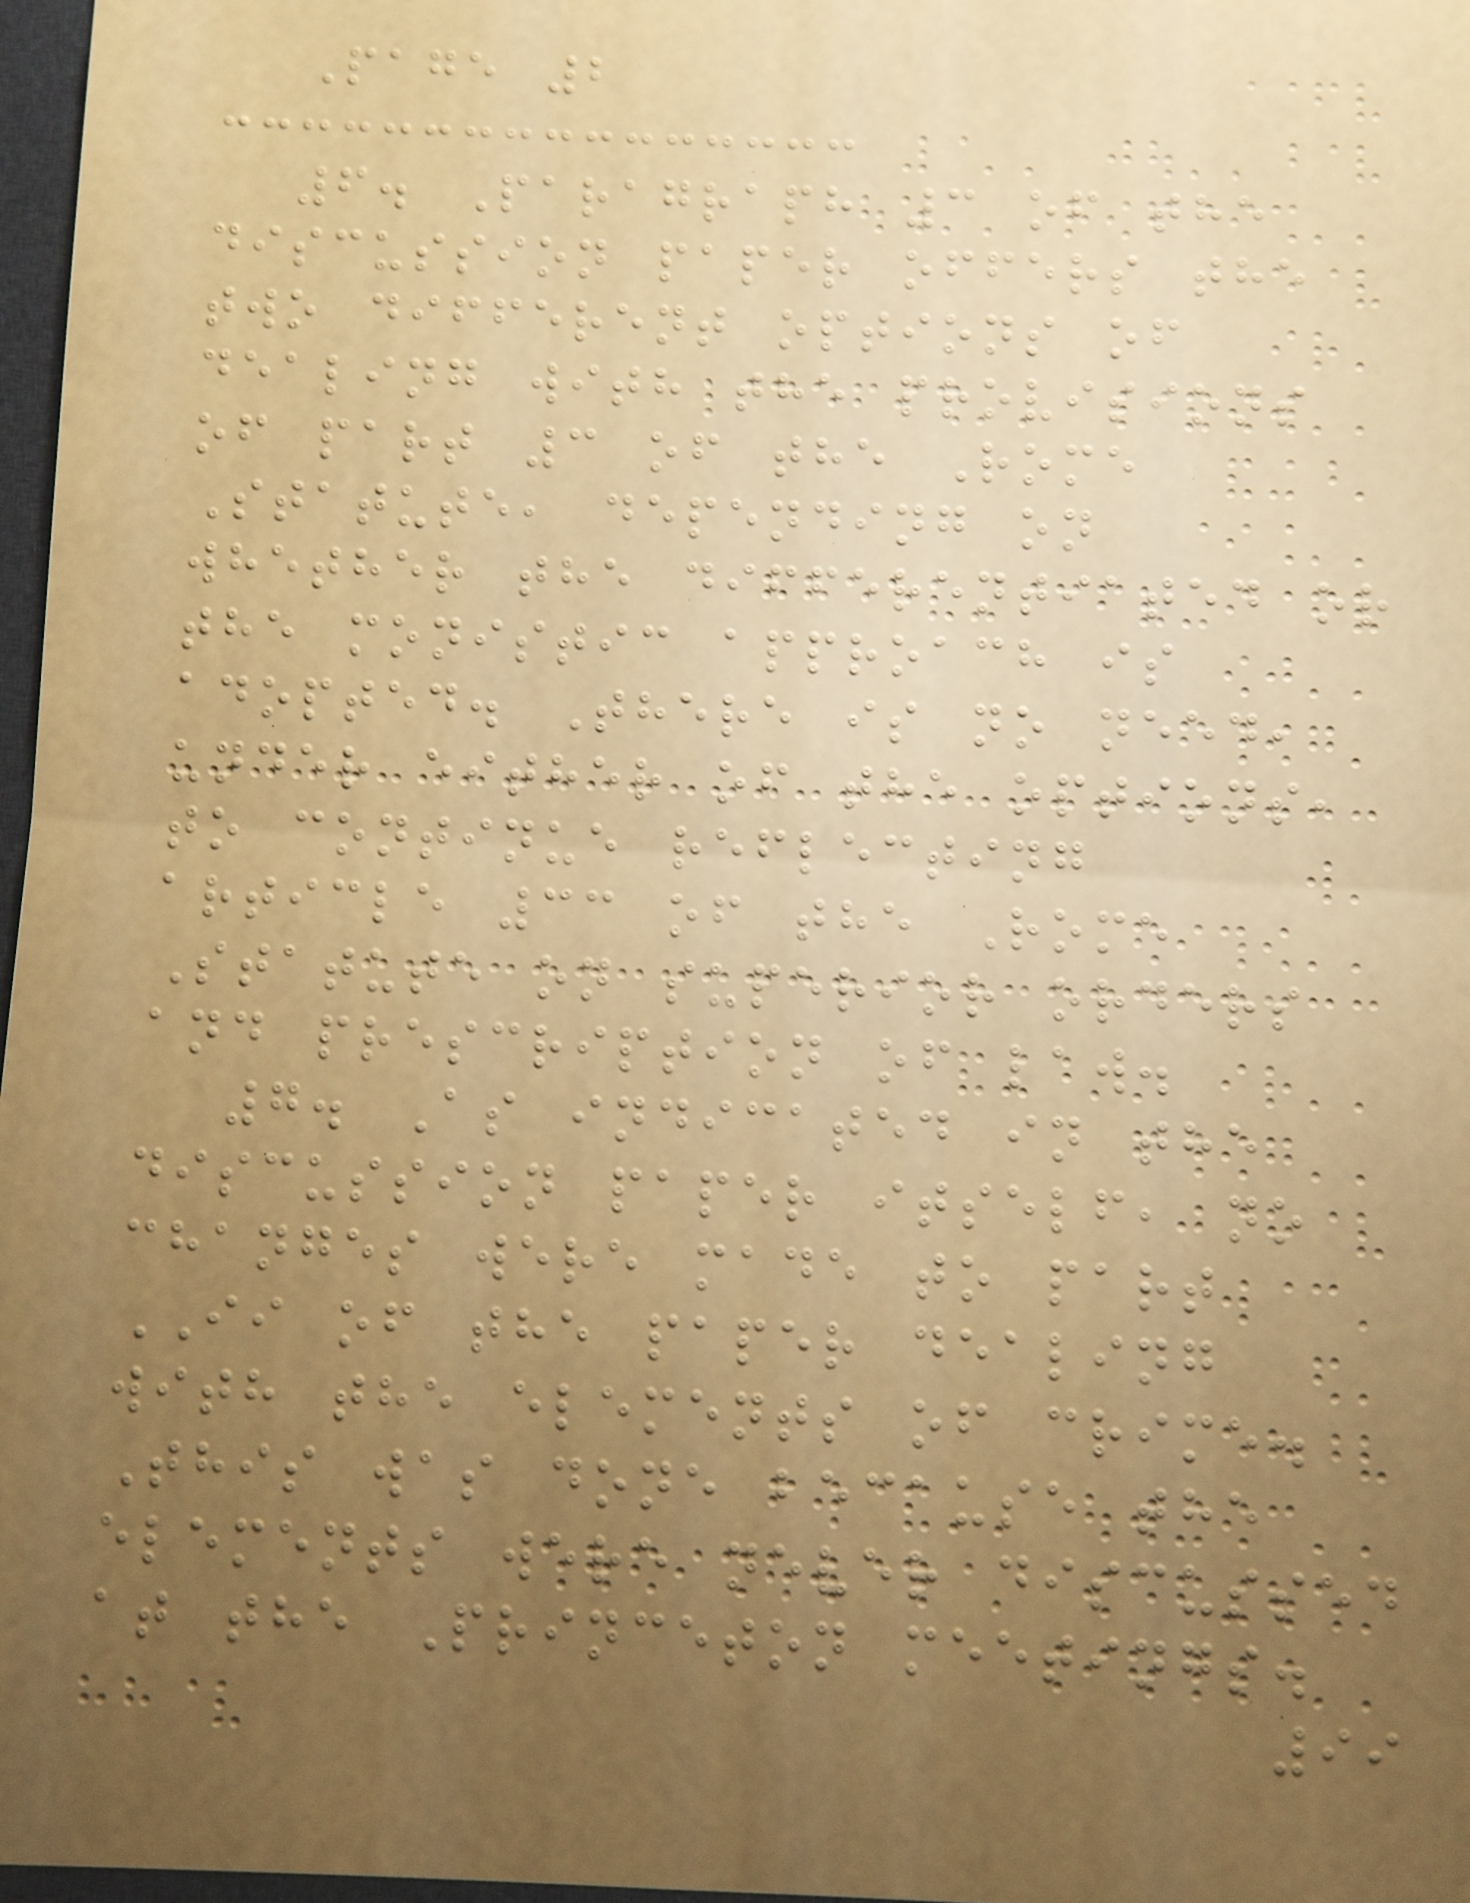Page 2
6. Paragraph 3 of the
discussion paper offers the
two different options of
dealing with the provisions
of part 3 of the Rome
Statute, depending on
whether the differentiated or
the monistic approach is
adopted. There is no need,
under either of the options,
to continue reflecting
article 33 of the Rome
Statute on superior orders
and prescription of law.
7. As indicated in the
discussion paper itself, no
changes were made to part
II of the paper dealing
with the elements of crime.
This was done because the
elements were never discussed
at the Princeton meetings.
99
